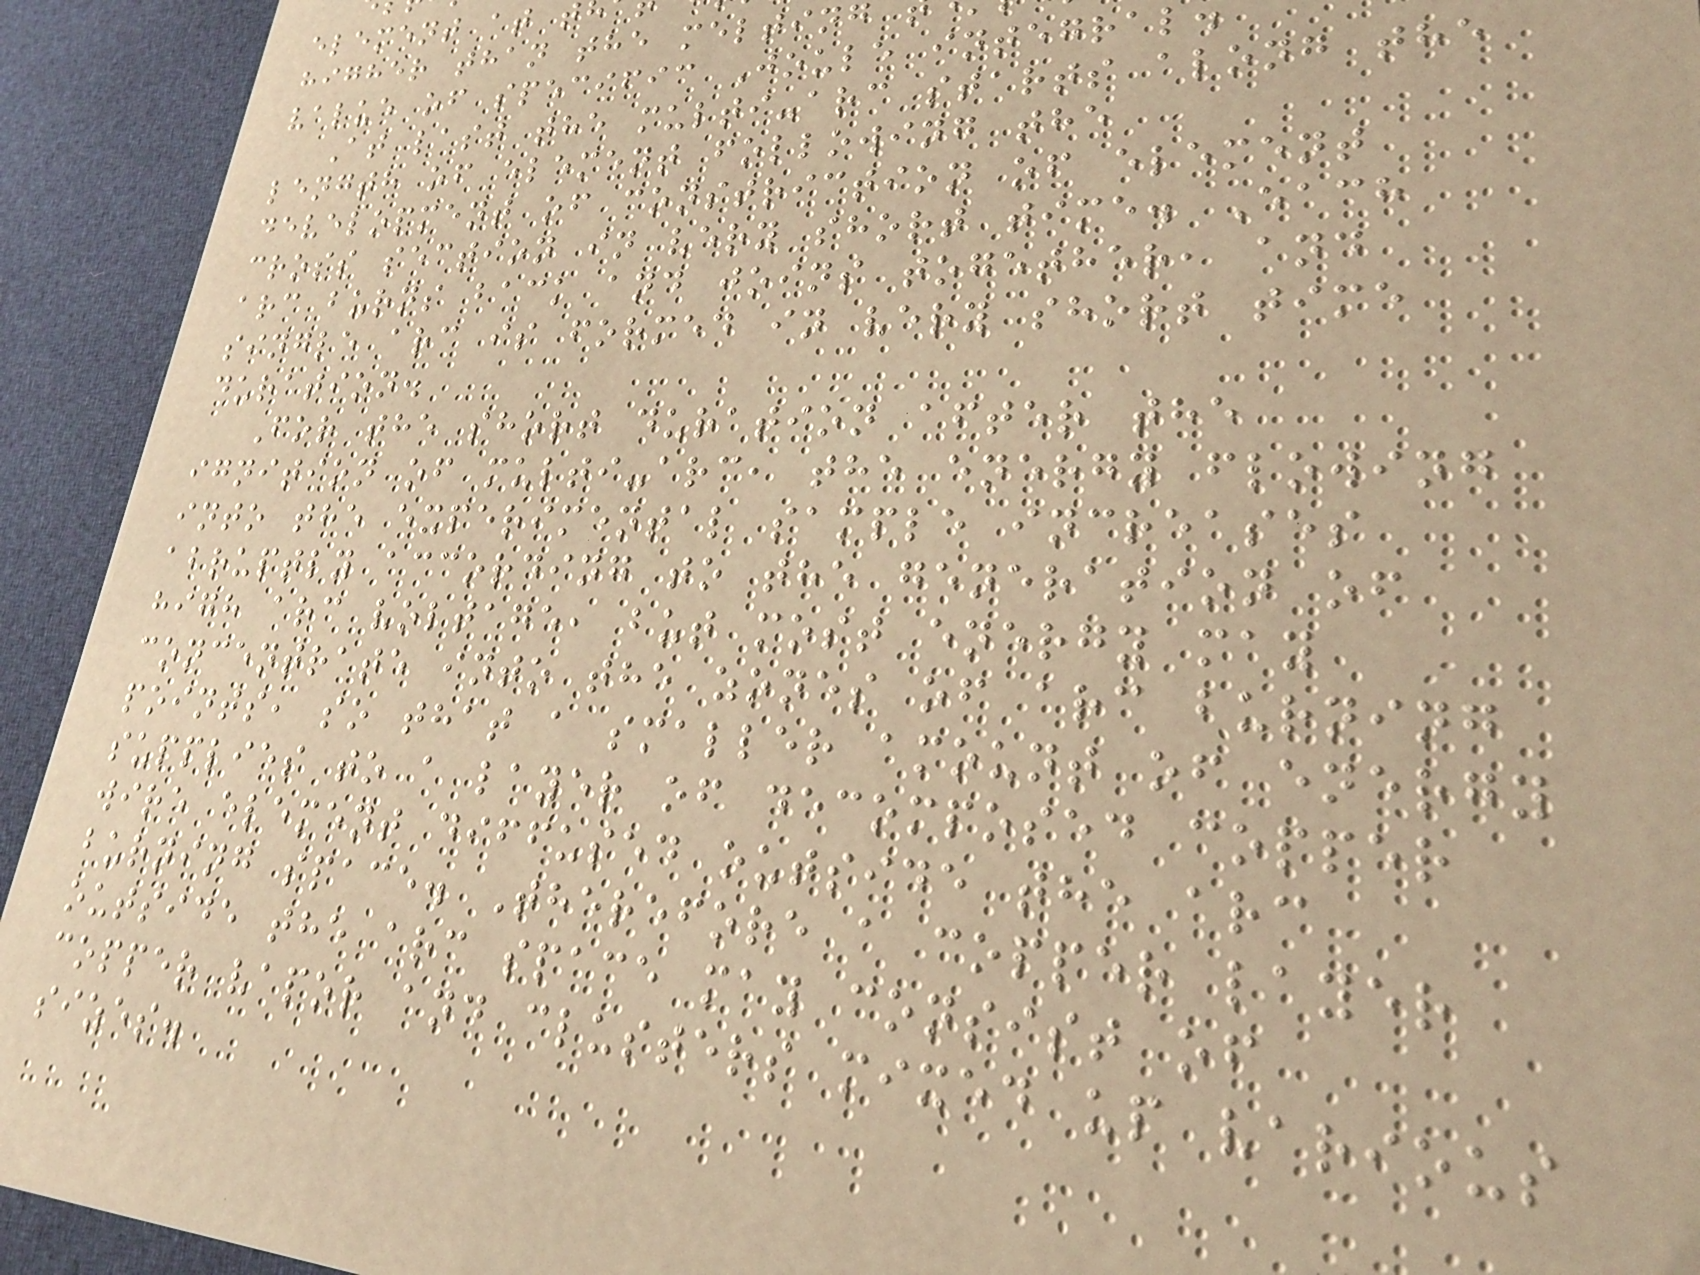element at t
higher than the melting
value of specific Joule integral
At last the multi-arc starts along the
length of element following the
development of constriction of element
cross section in very short time. Each
arc burns back and joins together, and
single arc is formed in very short time
duration.
For the short duration after the
ignition of multi-arc, the energy flowing
into the experimental sample increases
abruptly according to the generation of
high arc voltage, but most energy may
concentrate into the zones of arc burning
points, so that a smaller amount of energy
supplies to a layer of decomposed copper
wire element diffused outside the arc
burning space. Therefore a copper layer
outside the arc space may consist of
copper vapor and clusters mixed up various
sizes.
